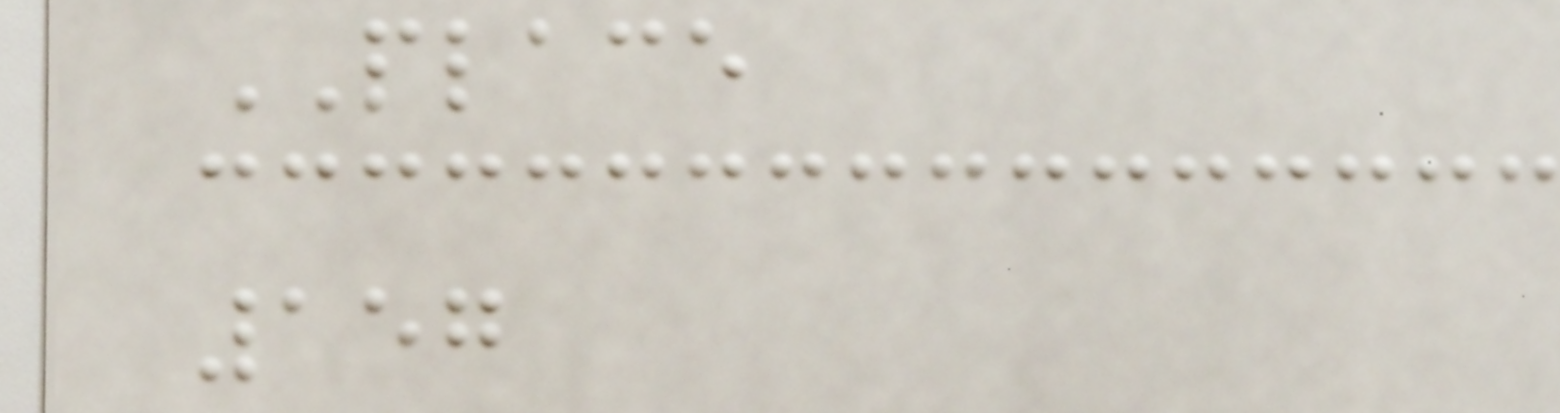PLACE
157
